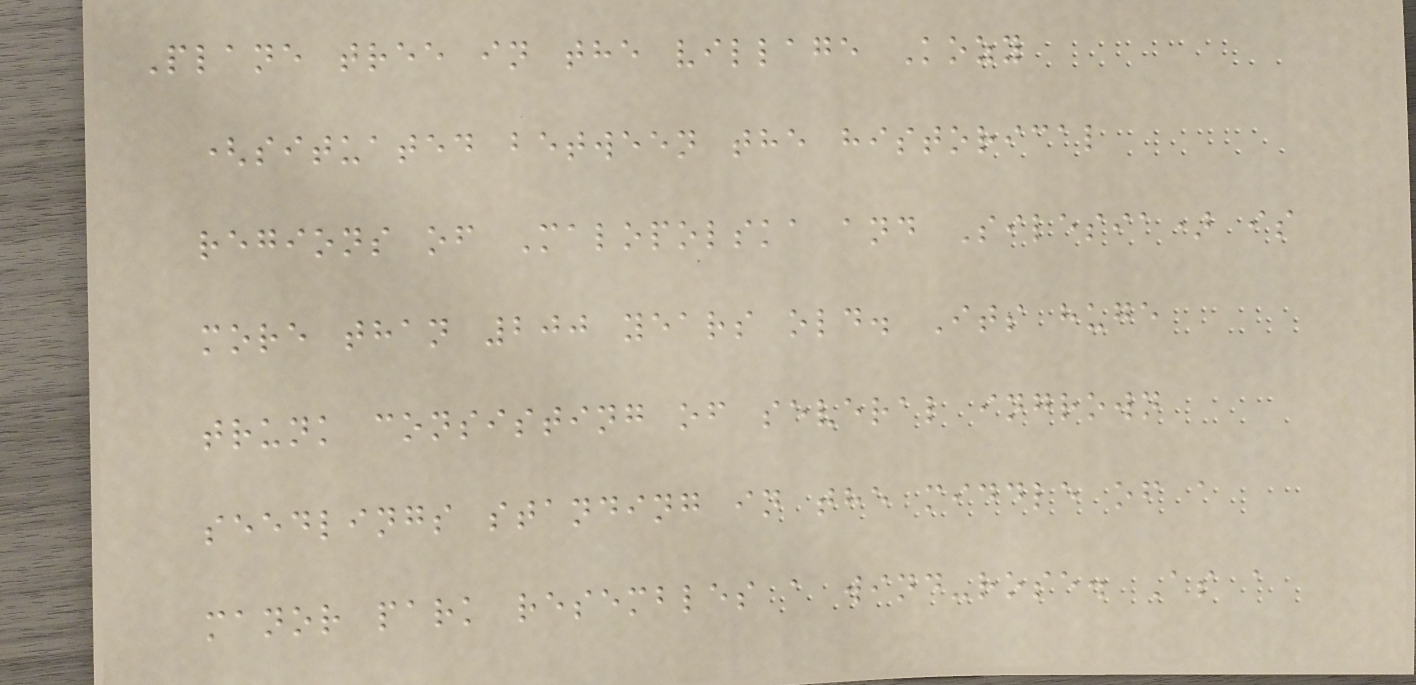Plane tree in the village Kozy
(situated between the historical
regions of Malopolska and Silesia) is
more than 200 years old. Its huge
trunk consisting of several ingrown
seedlings standing in the middle of a
manor park resembles a wind-rose. As a
